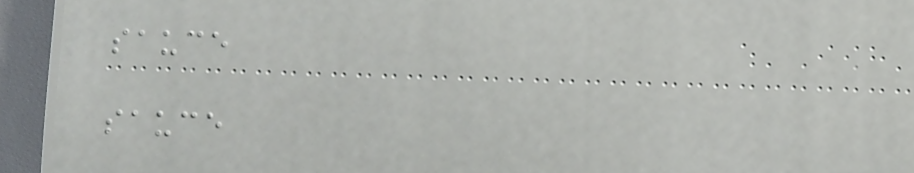sauce
sauce
